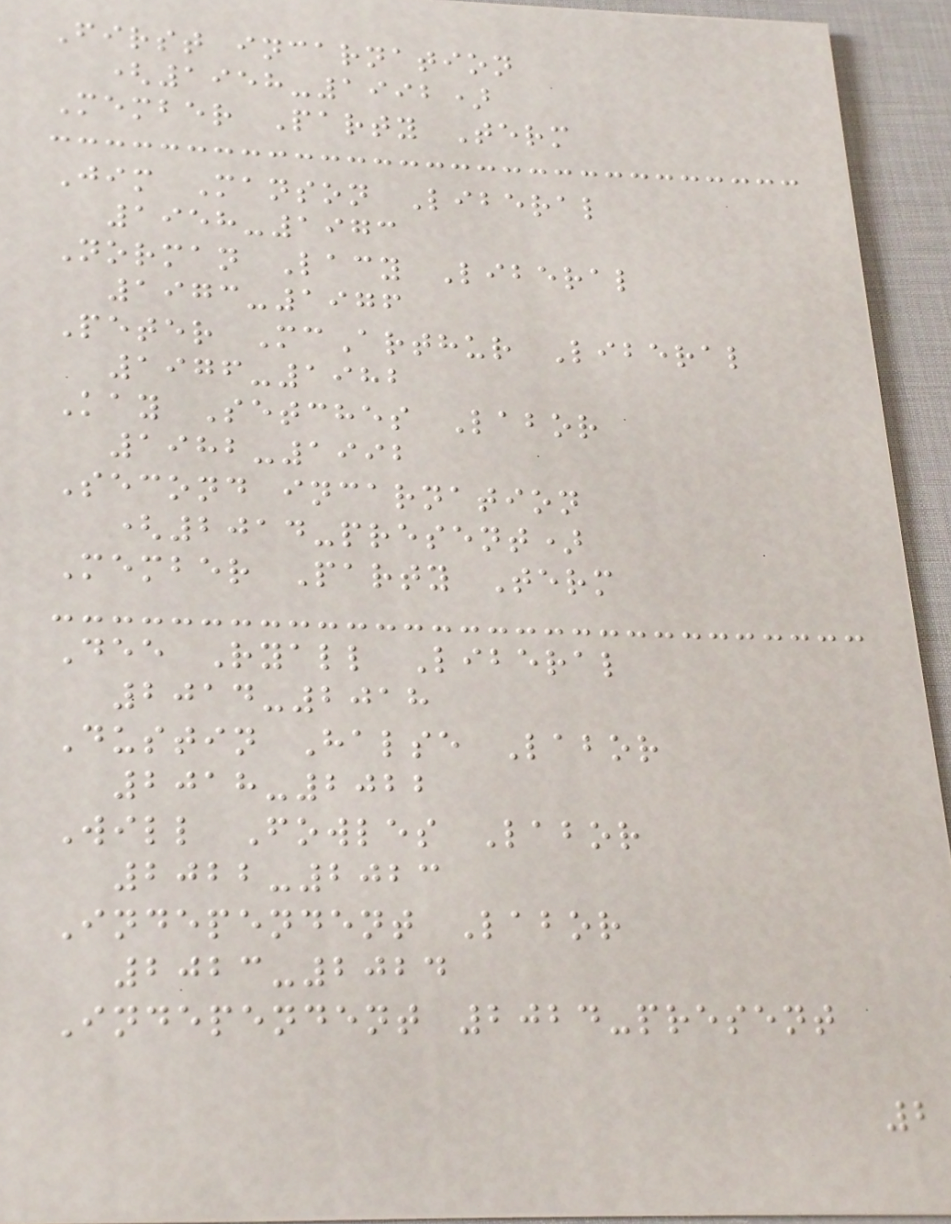First incarnation
(1958-1992)
Member Party Term
Jim Manson Liberal
1958-1973
Norman Lacy Liberal
1973-1976
Peter McArthur Liberal
1976-1982
Kay Setches Labor
1982-1992
Second incarnation
(2014-present)
Member Party Term
Dee Ryall Liberal
2014-2018
Dustin Halse Labor
2018-2022
Will Fowles Labor
2022-2023
Independent Labor
2023-2024
Independent 2024-present
2
